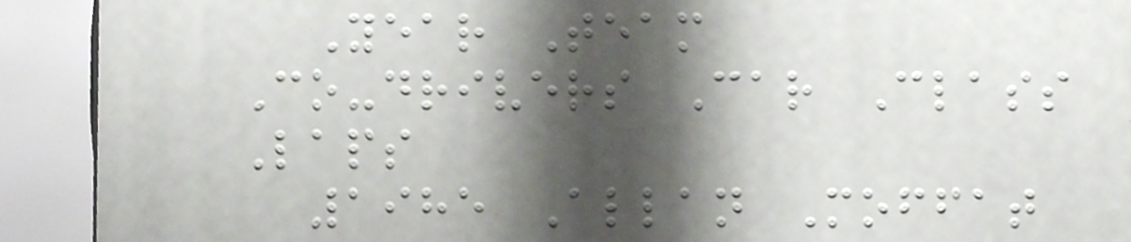Year Team
Co-drivers Car Class
Laps
1985 Allan Moffat
